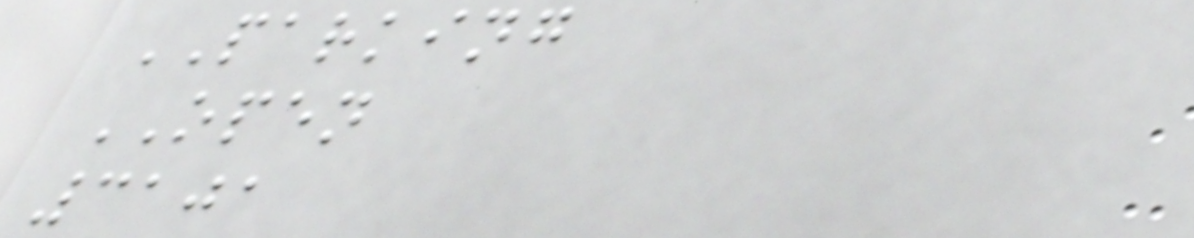PARKING
OPEN
3101
